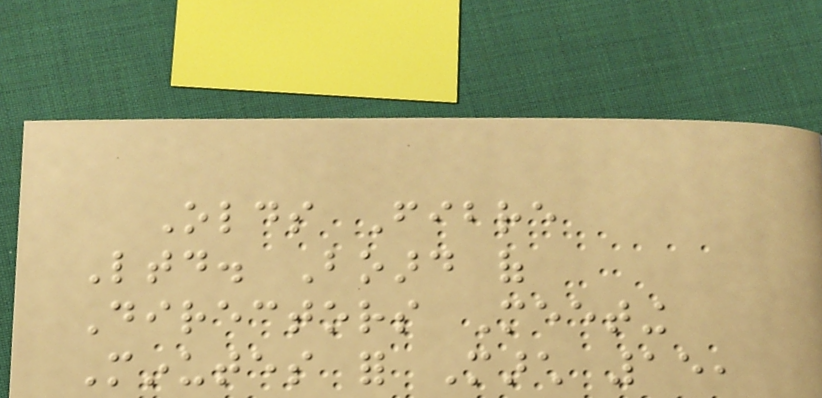Olds Fibre
Ltd. Board of
Directors Meeting
Minutes for March 15,
